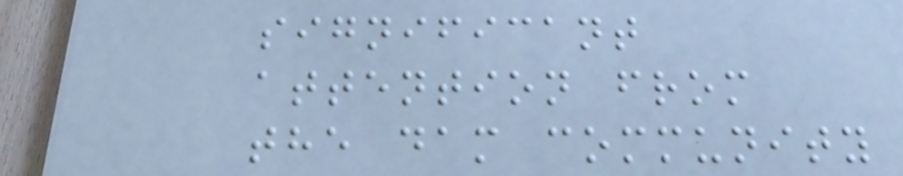significant
attention from
the dam community
